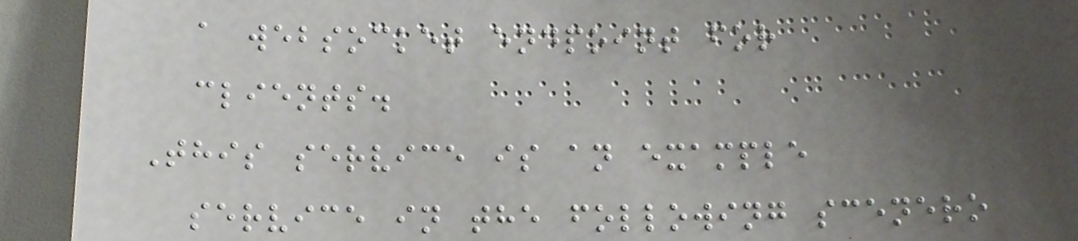a websocket endpoint for
clients.
This service is an example
service in the following scenero
